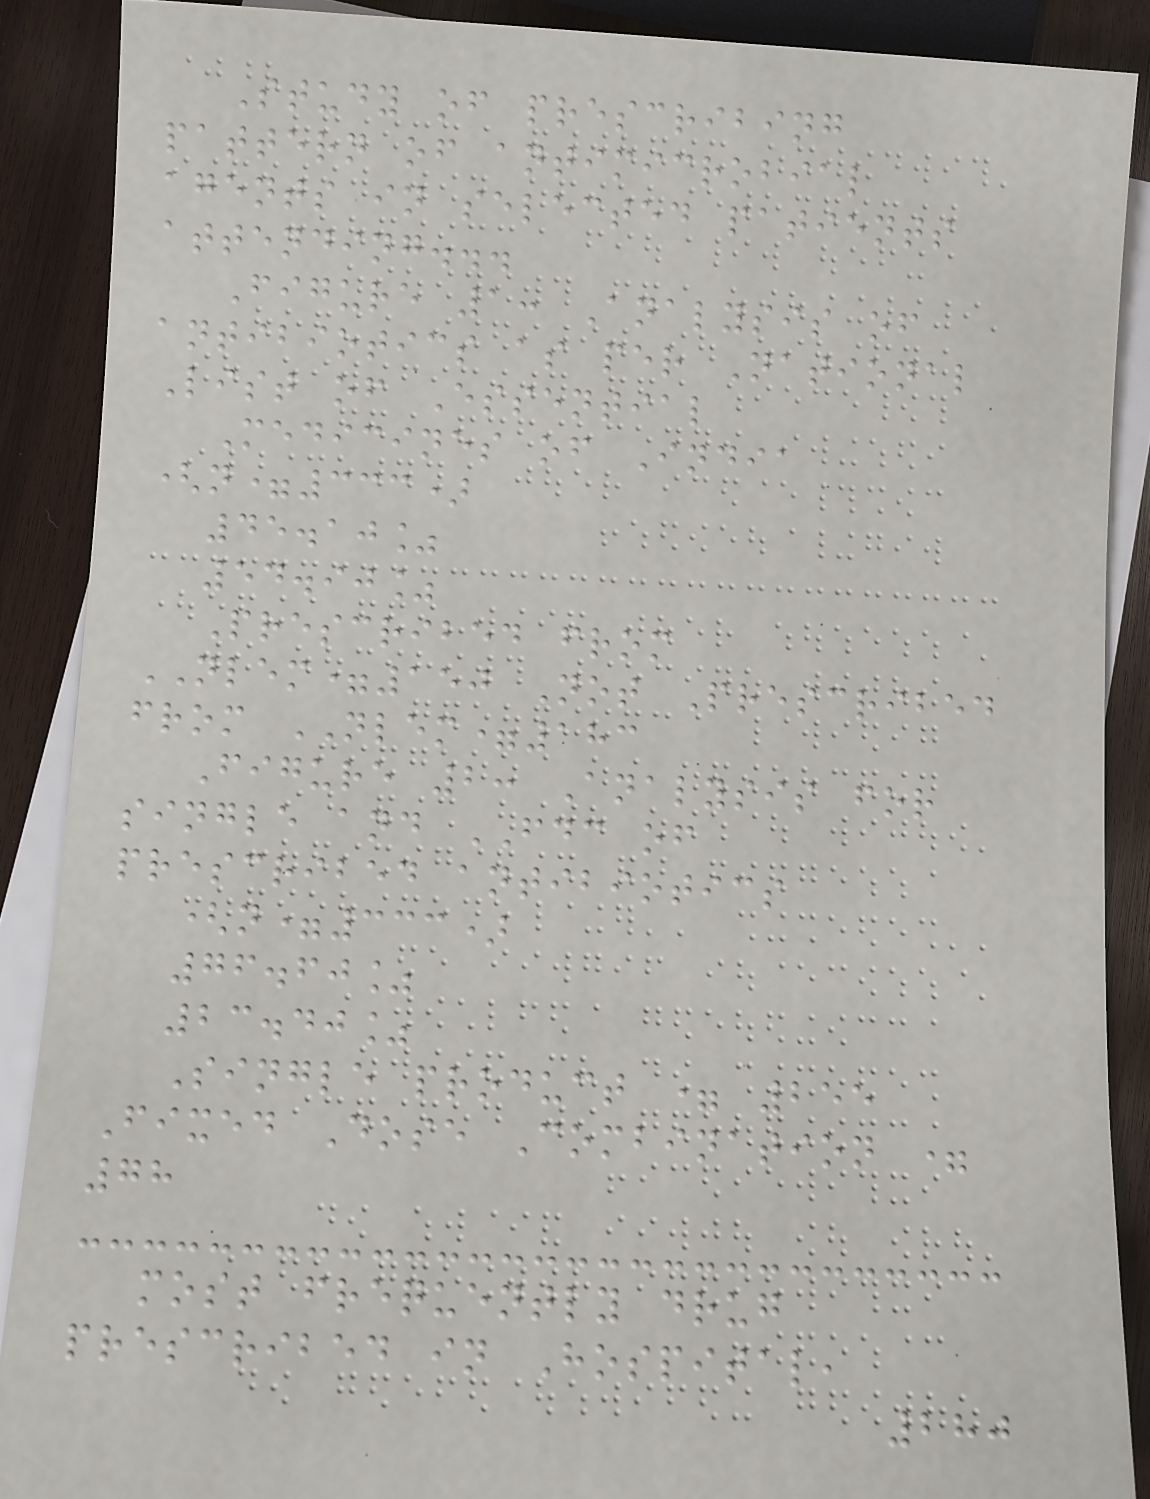Study of prescribing
pattern of antimicrobial
agents in selected patients
attending...
Figure 1: Analysis of
antibiotics as per National
List of Essential
Medicines of India
(n=333)
45.10%
54.90%
Prescribed from
NLEM=150 Not Prescribed
from NLEM=183
Figure 2: Analysis for
single and FDC of
prescribed antibiotics
(n=333)
76.60%
23.40%
Single product = 255
Fixed Dose Combination =
78
most frequently drug
prescribed in Hospital,
280
